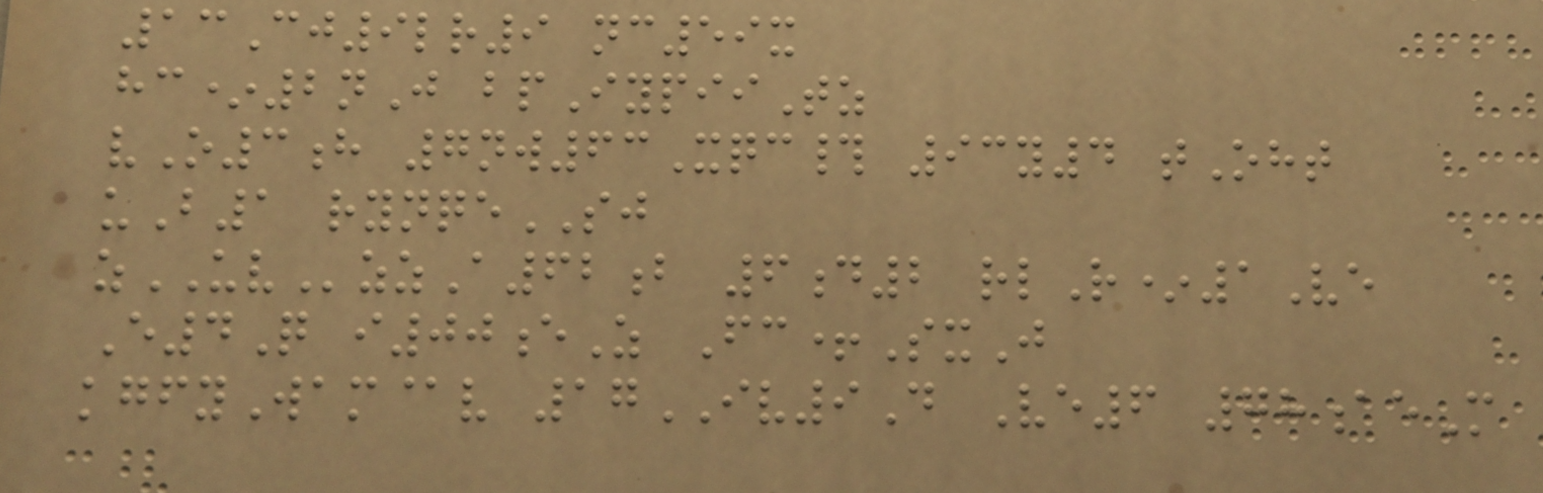13Cj9lr9 nc59x
hc*2nJ bpIypiiTz
vO3h 7nw63Xqc# 93y4 tOht
uB1 rynqeSJ
zUVzzA62b 6d2 rlR*1Ve
E4Q i00eZ Fc+SxJ
kgfyWam@v 17IV9D Ve6 78aeM
